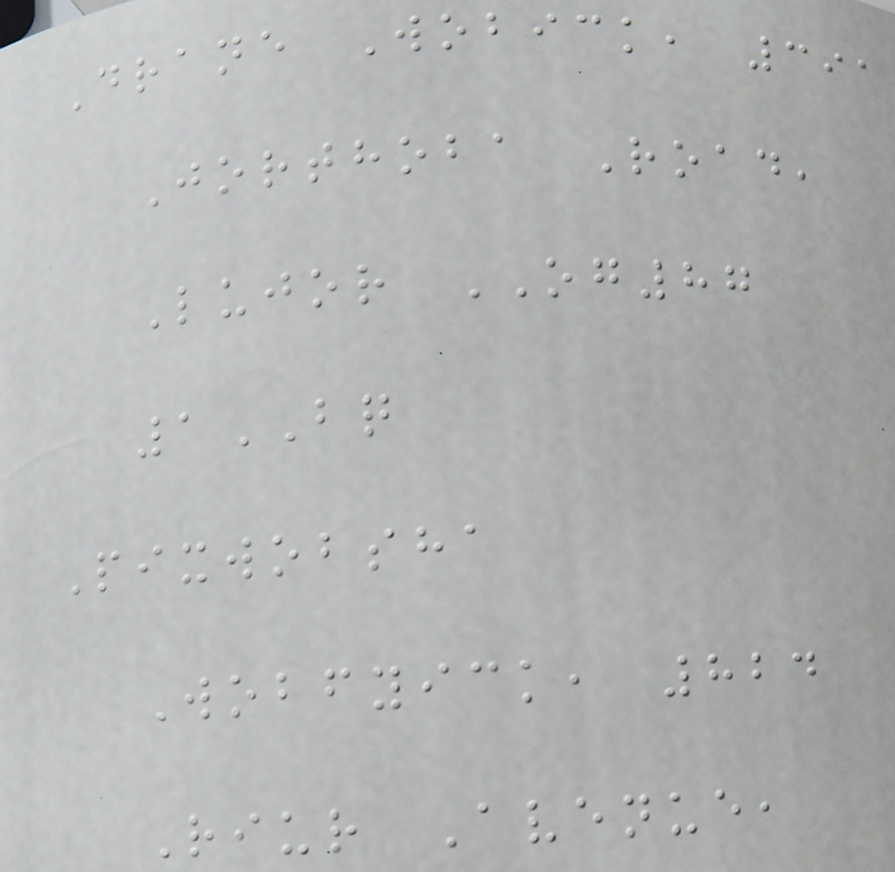Drane Wobick, 391
Jorthoba Road,
Lujor OG87
1BQ
Pixwobsha
Wobfyick, 824
Riur Avenue,
